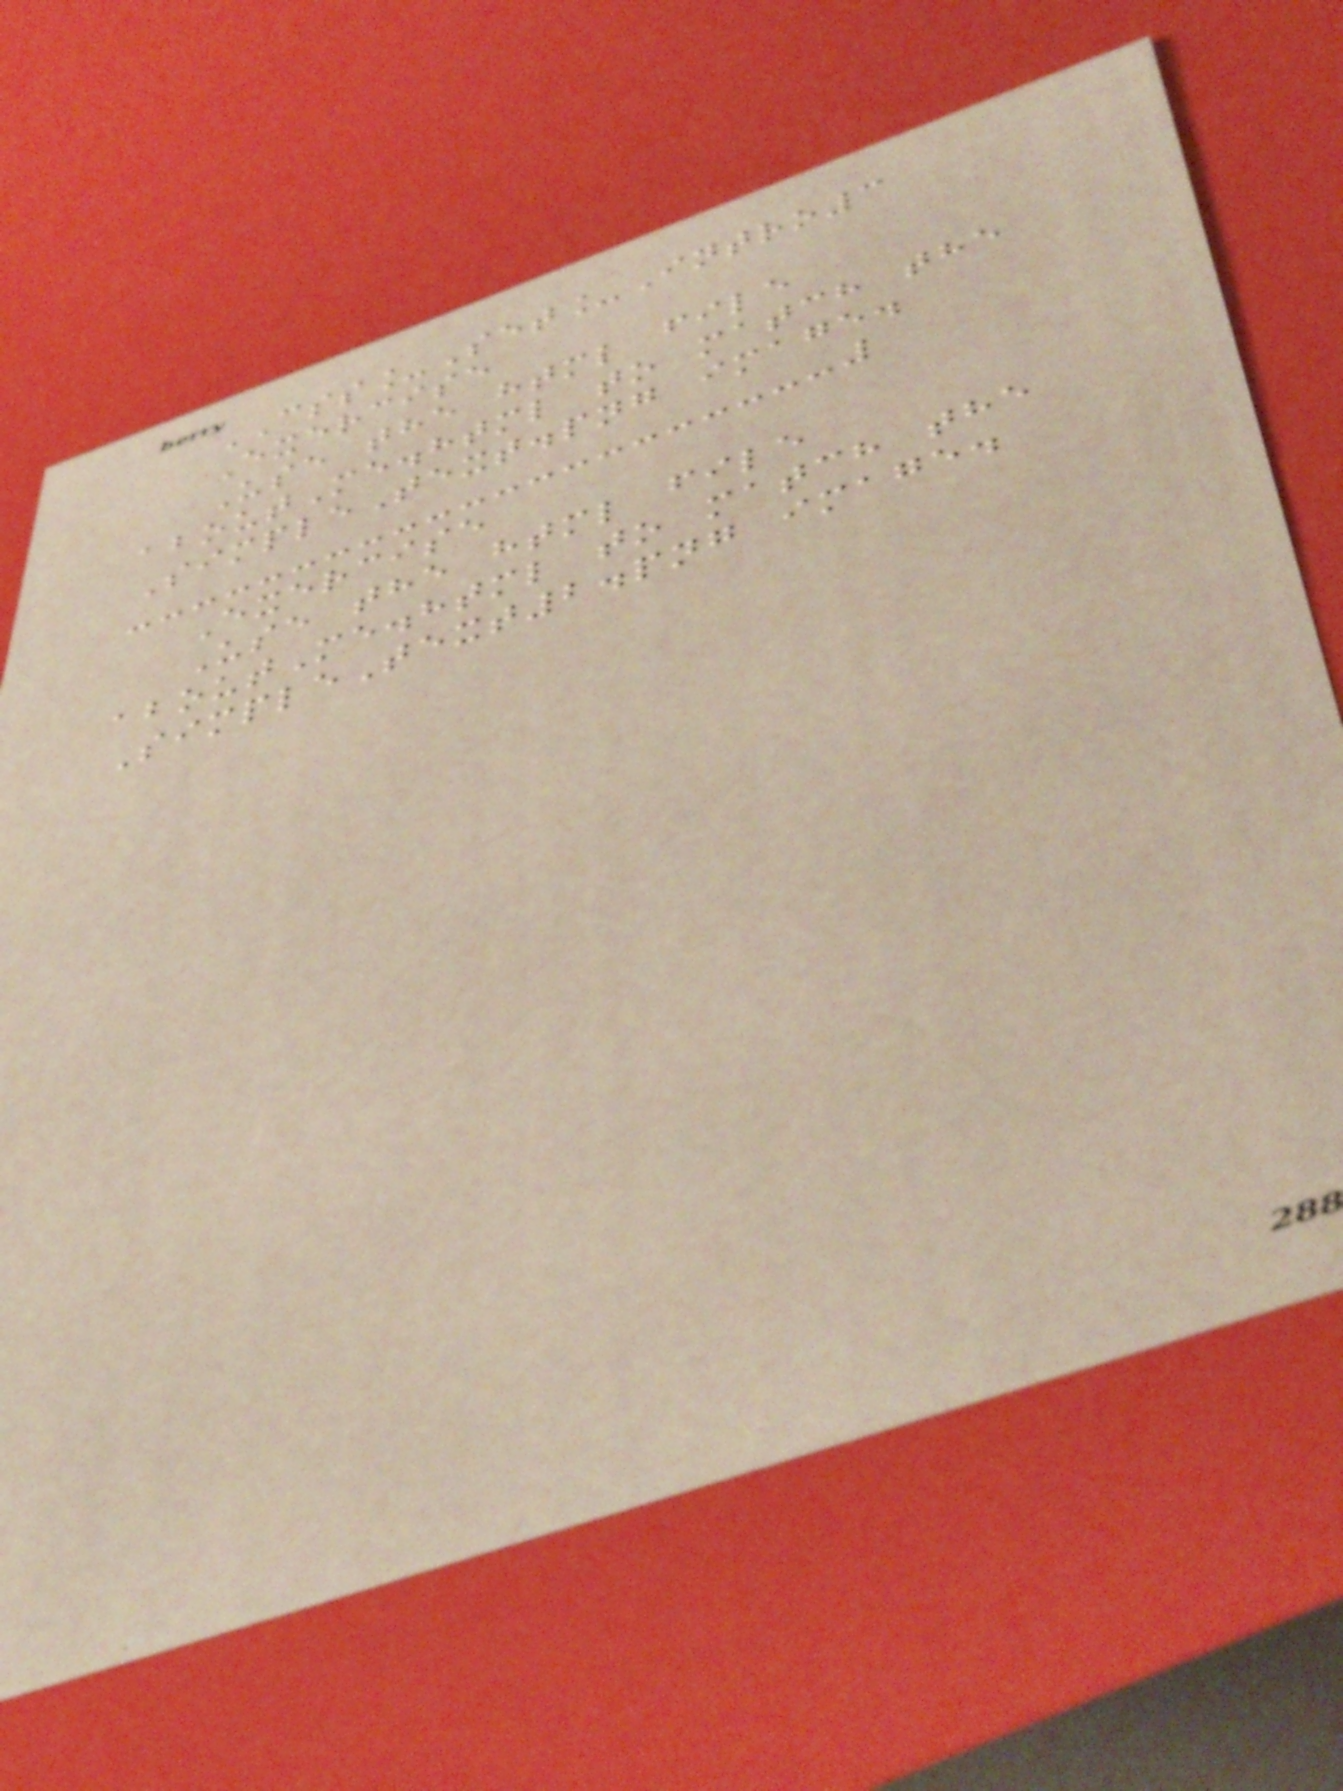CSS_Set_Intro3
Exercise
Use the html file
aboutMe.html to match the
SimpleText.png image.
Exercise
Use the html file
aboutMe.html to match the
SimpleText2.png image.
